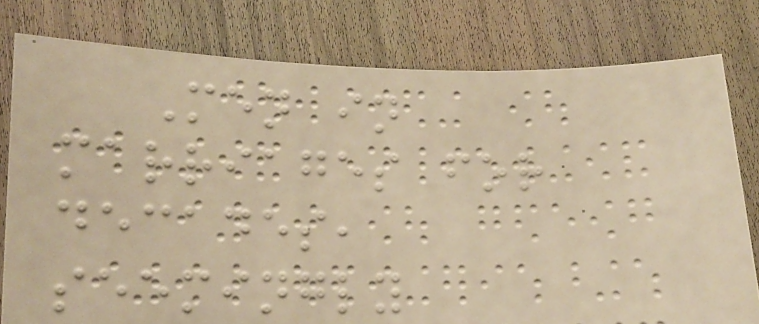Men in
marriages for
decades,
seemingly
